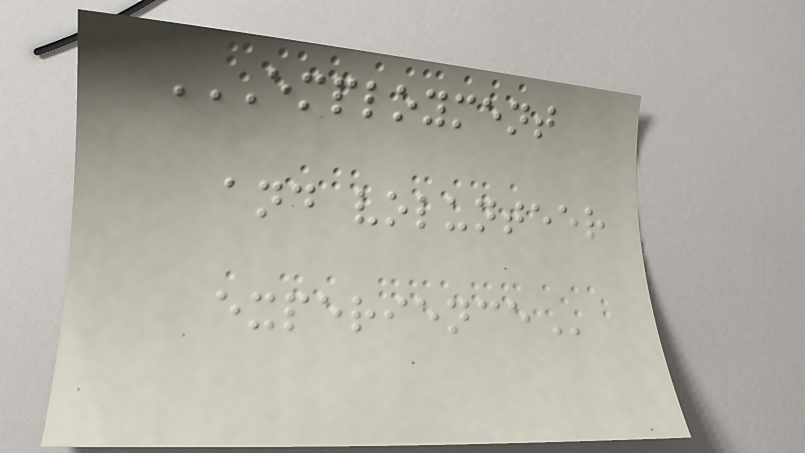EMPLOYMENT
AND VOLUNTEER
EXPERIENCE
